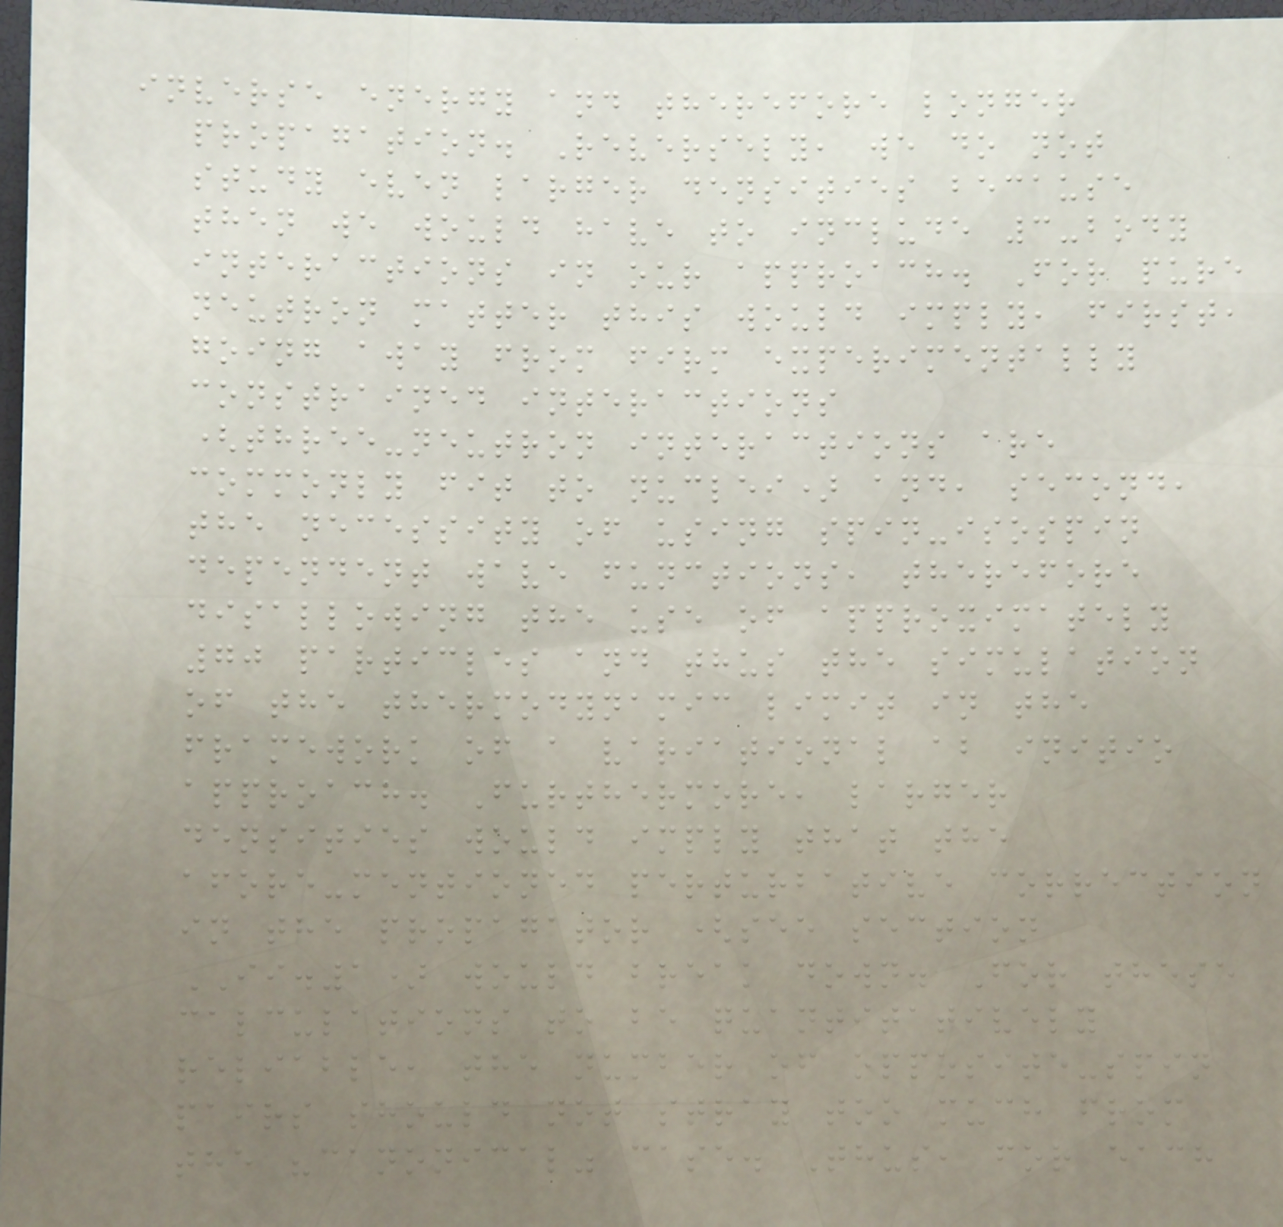inverse energy and therefore longer
propagation. Reversely, we do not
study even larger densities because
then we would have to include 3-body
interactions in our approach. For pure
neutron matter this would imply, first,
going away from firm experimentally
constrained interactions
(three-neutron interactions are
commonly fit to nuclei) and, second,
the necessity of using spin-isospin
dependent wave functions, therefore
disallowing the use of approximately
70 particles and thus the simulation
of the thermodynamic limit in the
framework of a variational ab initio
approach. Furthermore, larger
densities would imply that the
afore-mentioned perturbative correction
in the propagator (see section
II.1) would break down. For these
calculations to be quantitatively
reliable, the number of opposite-spin
pairs should not stray too much from
the "canonical" case. Thus, for each
